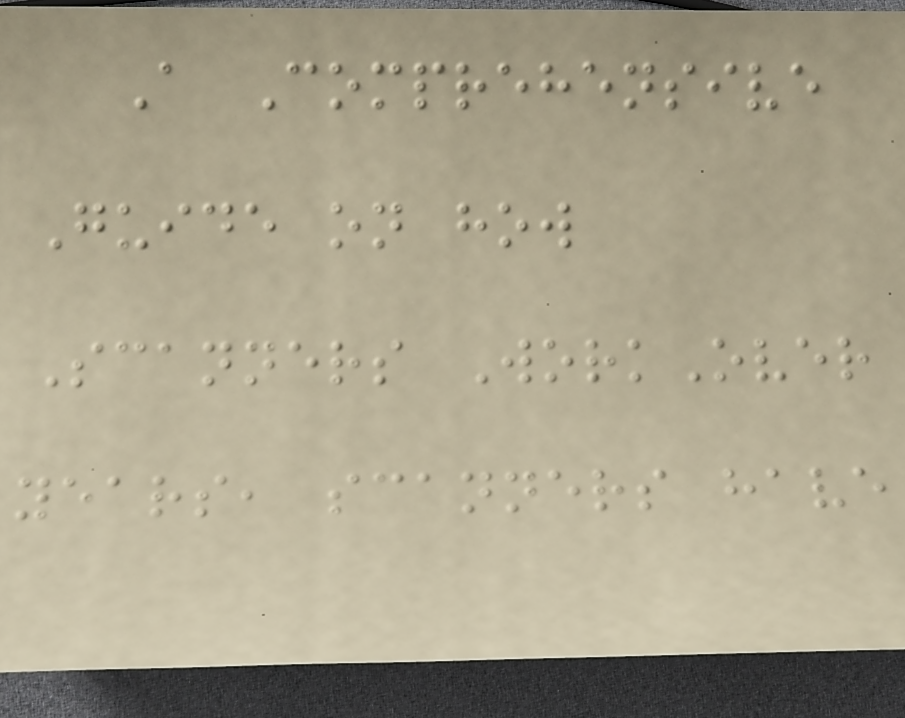A Comprehensive
Guide on how
Scanners WorkOver
years, scanners have
